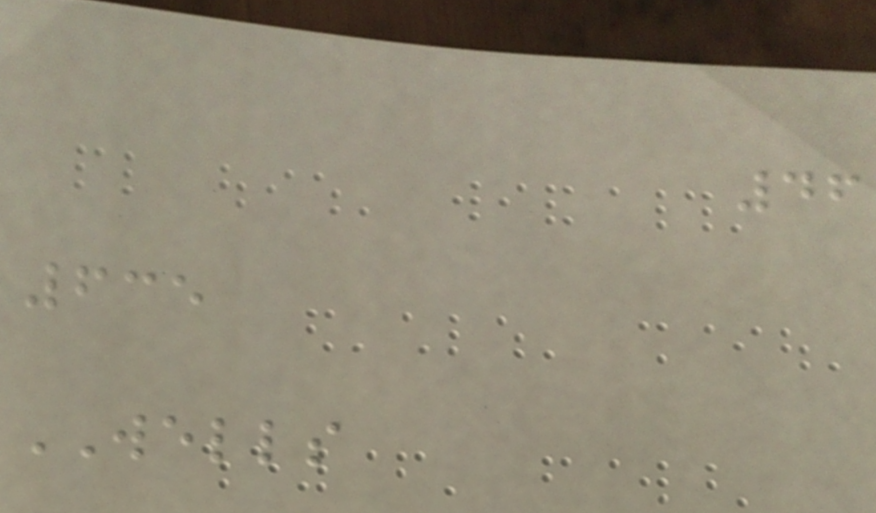46
635
WELLS
